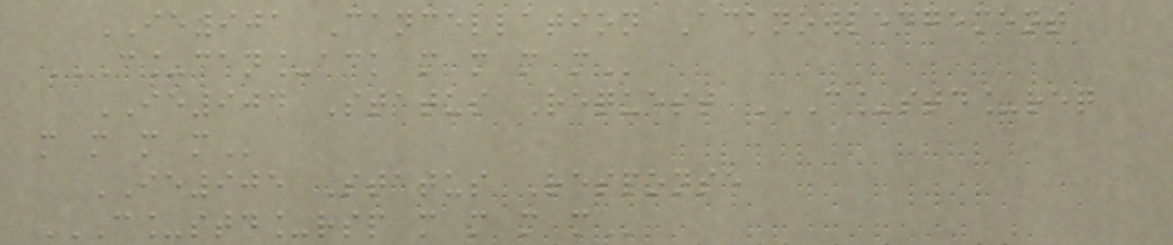IE901 Cancellation Acknowledgement
C_CAN_ACK M M M M
IE904 Status Request C_STD_REQ
M M M M
IE905 Status Response
C_STD_RSP M M M M
